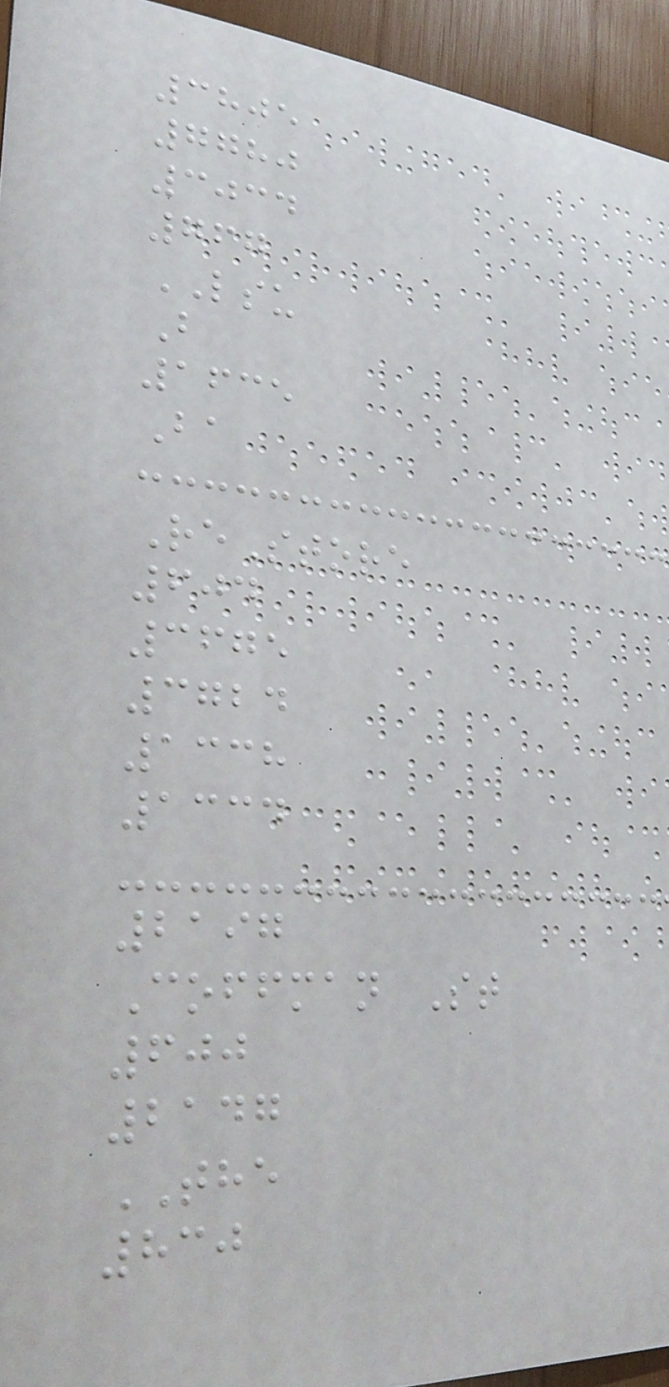3805
7780
3034
767
LSU
B
1635
Ba
ReStore
604
3675
3724
1338
1334
2197
Coffman St
600
2147
THE
830
